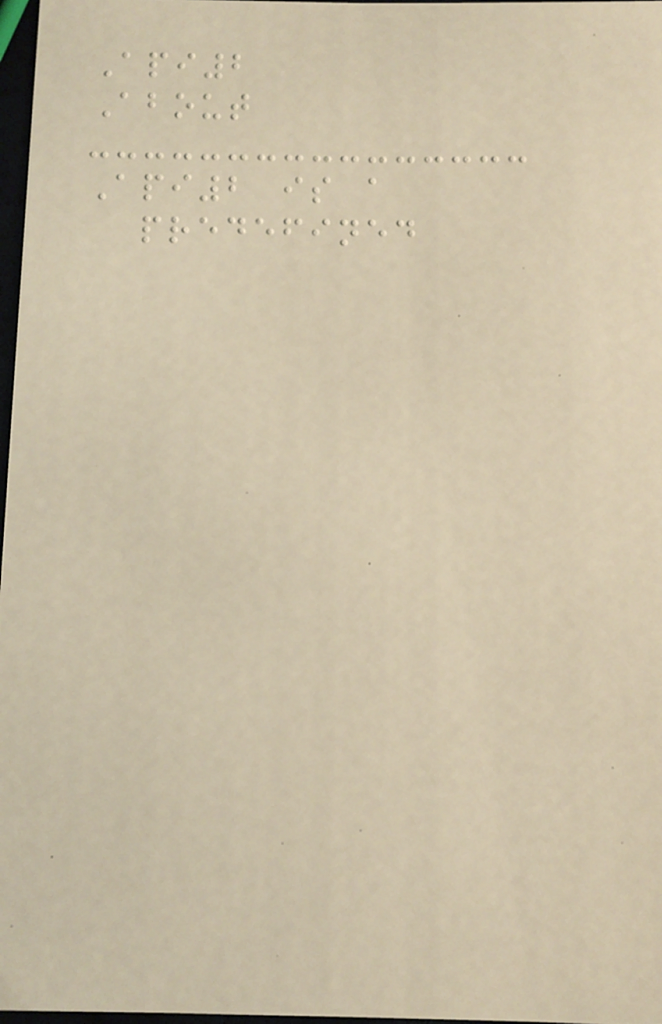Api2
About
Api2 is a
predefined
